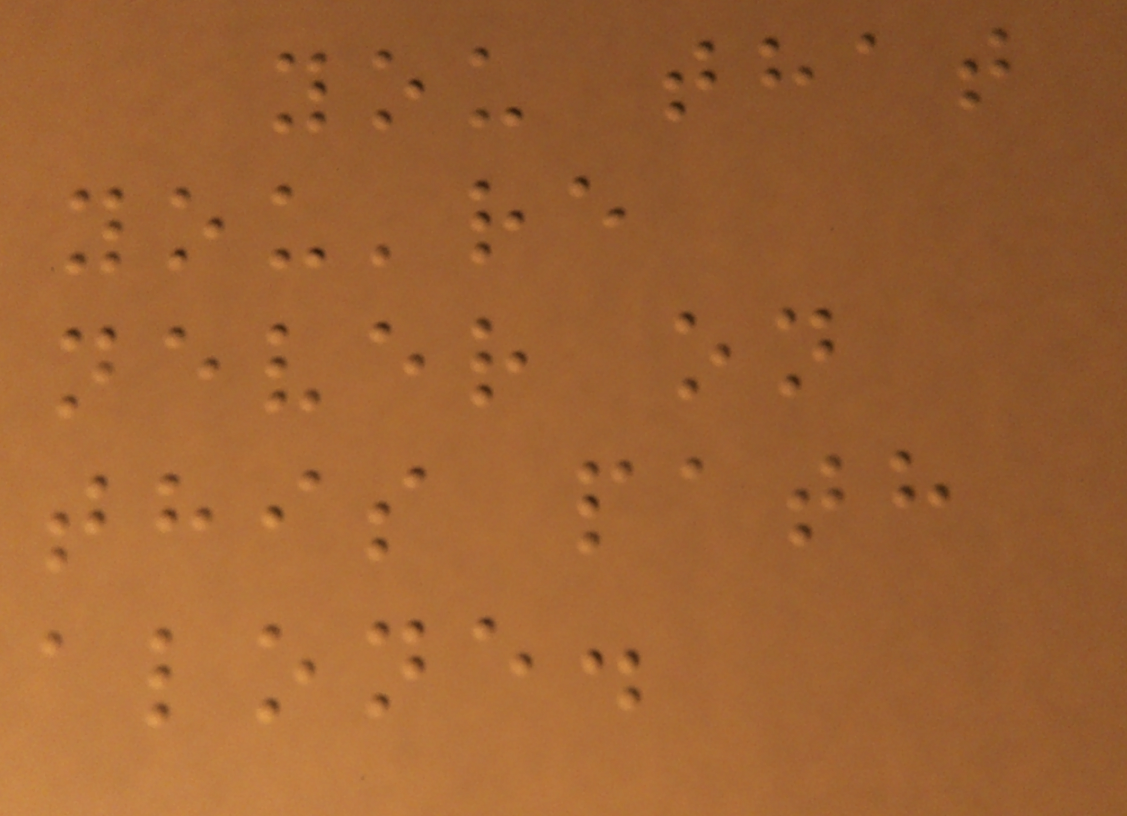you that
you're
never on
this path
alone.
